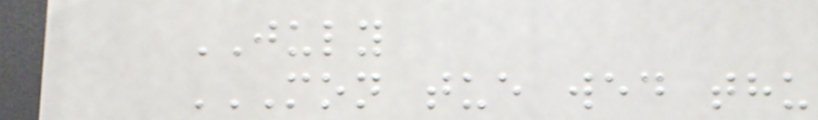JULY
MON TUE WED THU
